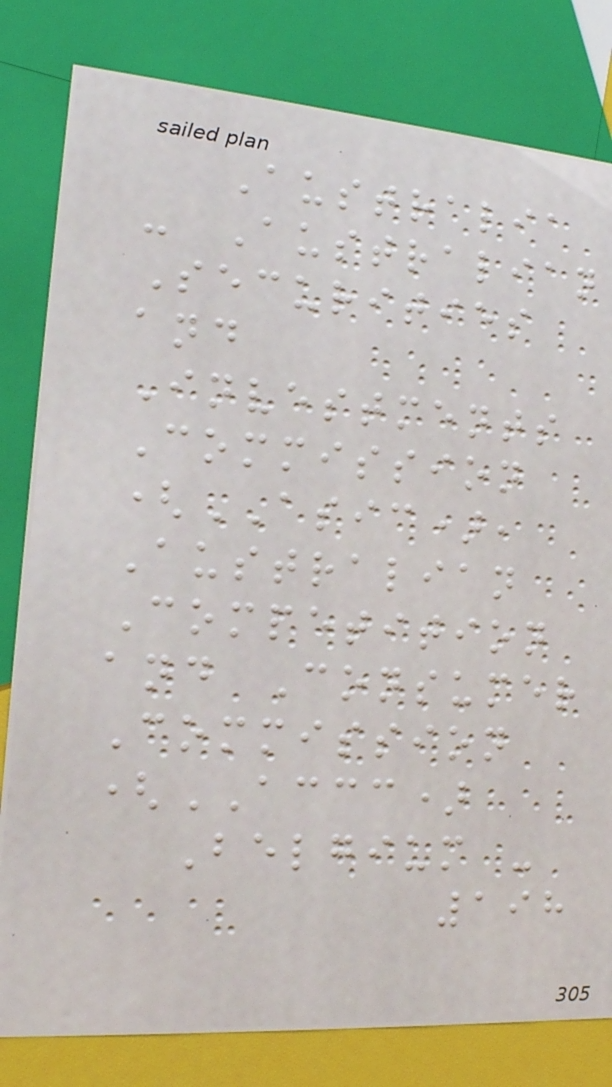Australia
- Australian
Securities
and
Investments
Commission
(ASIC),
Australian
Competition
and Consumer
Commission
(ACCC)
Belgium -
198
